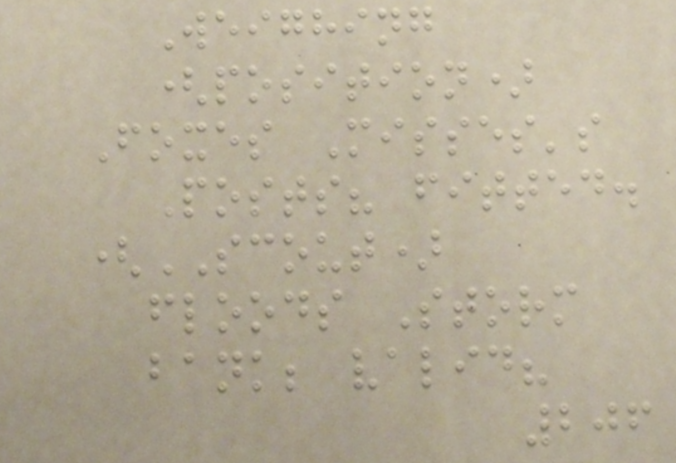Weighing
(position)
Foxes Misses's
Posts? fitted.
(SCOUT)
floods Storm
bank; valid?
206
